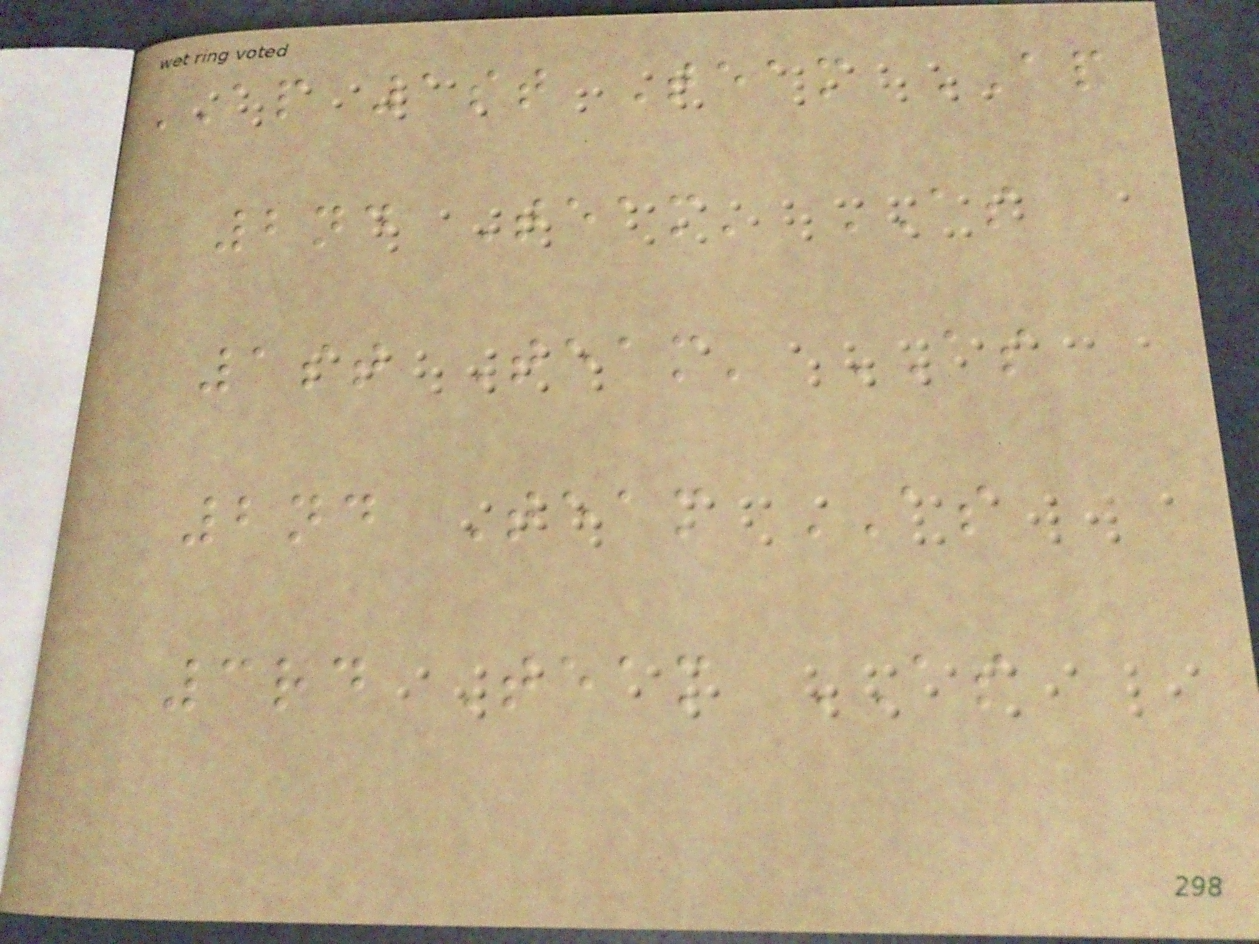AP 1st Team AP
2nd Team' AS
1st Team' AS
2nd Team AS
3rd Team AS
